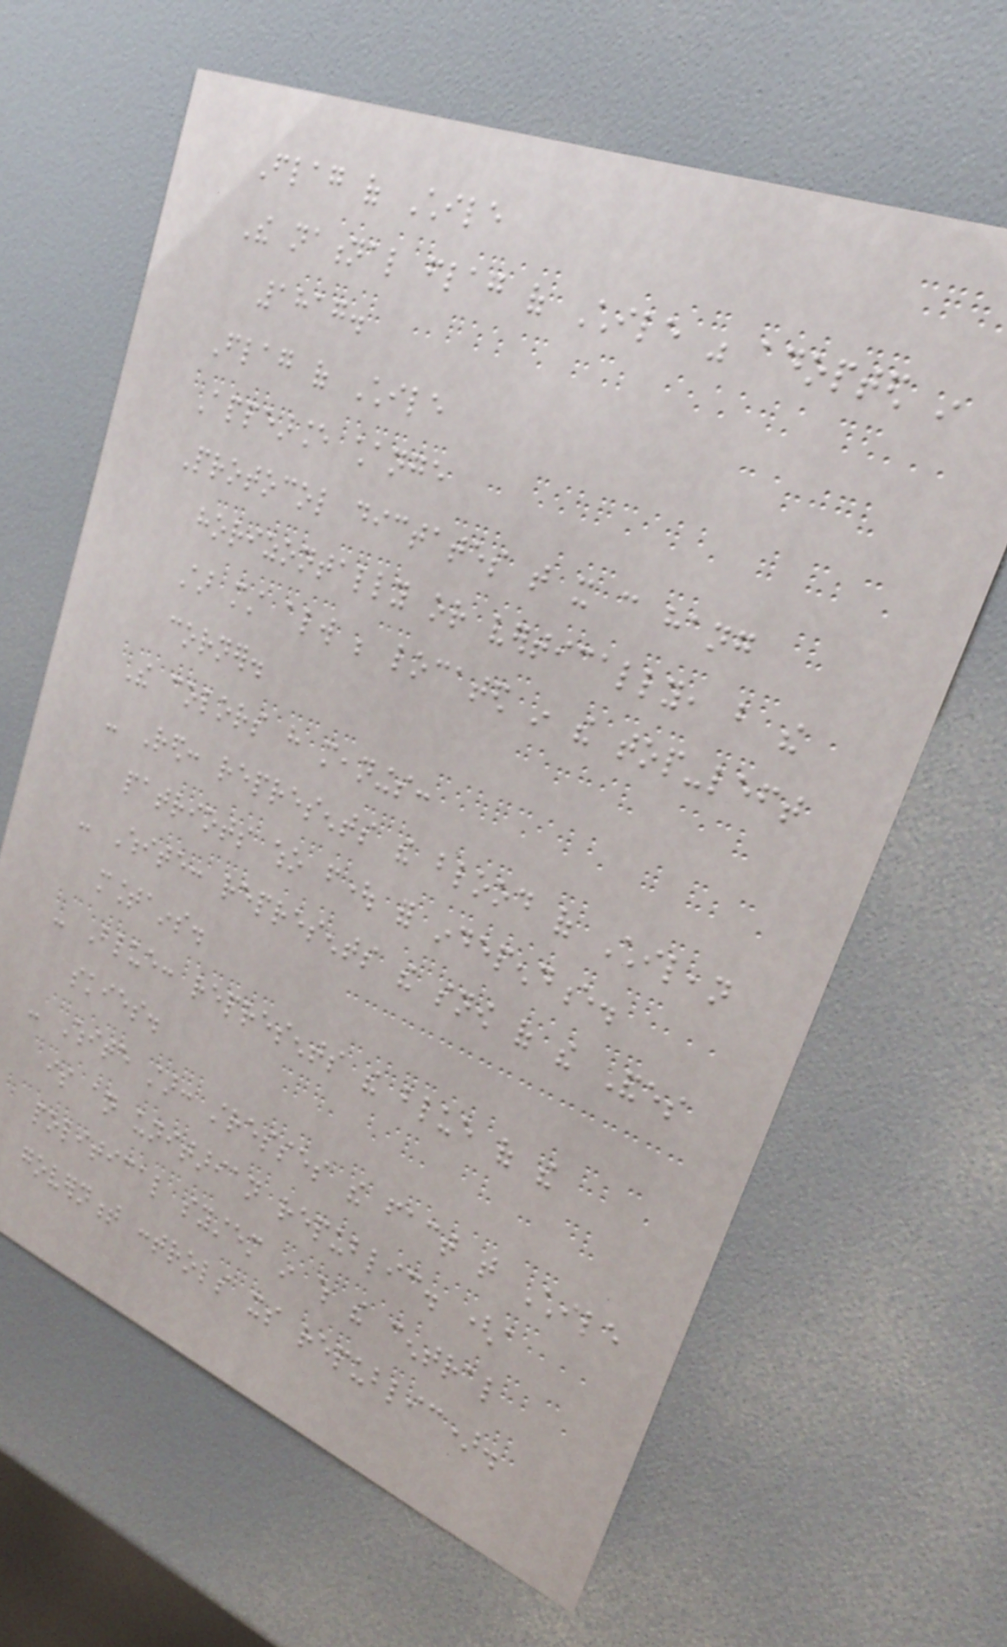Flag of Chile
The national flag of Chile was adopted in
1817.
Flag of Chile
Appearance change
Protocol dictates that it can hang
horizontally or vertically, but the
star must always be located in the top-left
corner.
The colors have meanings:
- Red: represents the blood of Chilean
patriots who fought for independence.
- White: represents the snow of the Andes
mountains.
- Blue: represents the blue of the
skies.
- White star: stresses the fact that Chile
is an unitarian republic. (a
political system in which the central
government controls its republic).
